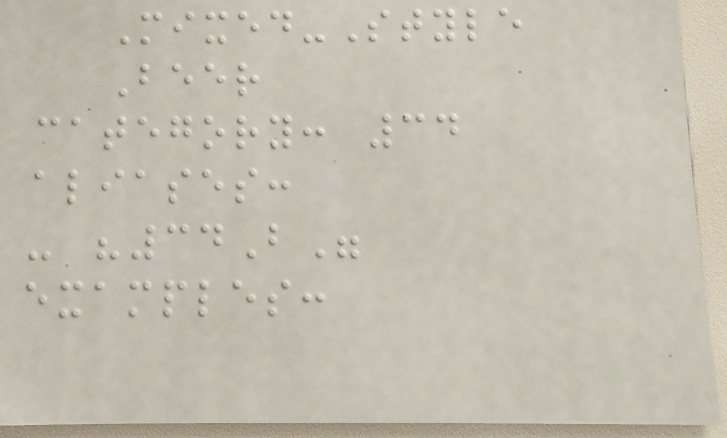Mixed-Style
Beer
category: 34
aliases:
- "34B"
examples:
